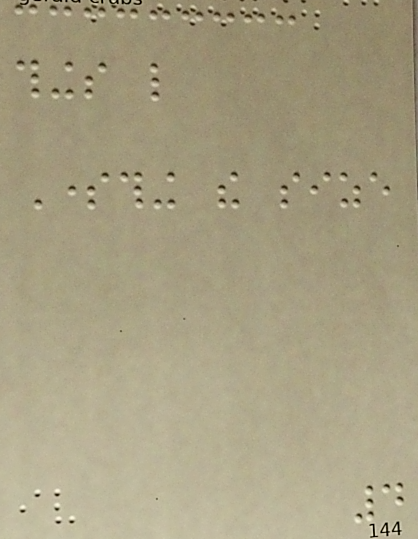things like
Something the size
4
